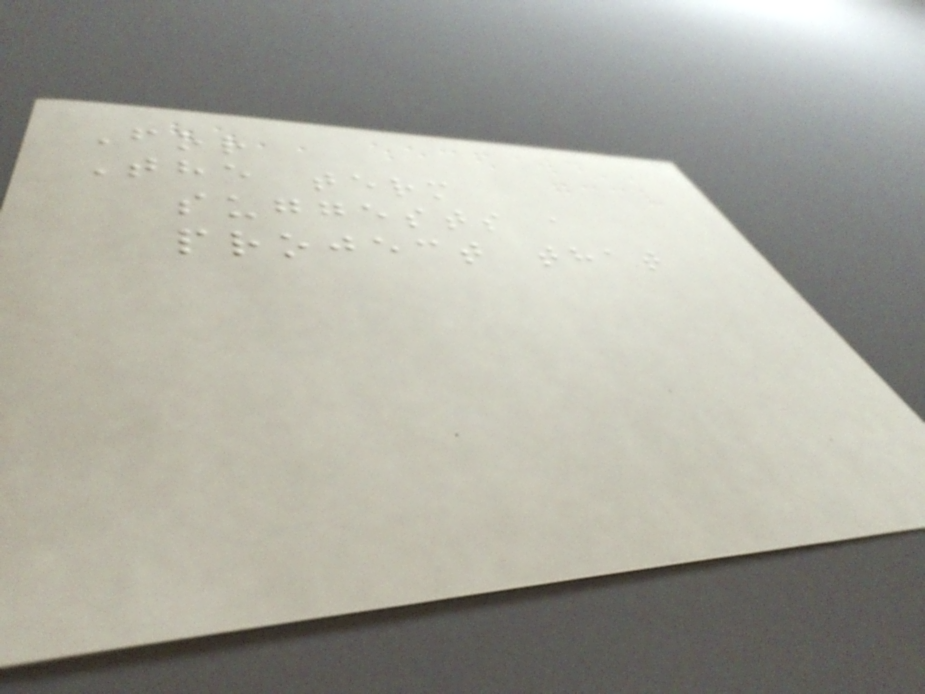For
The term
suggests a
project that
